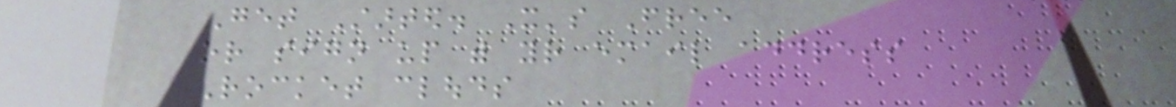Get Started. It's Free
or sign up with your email address
Rocket clouds
